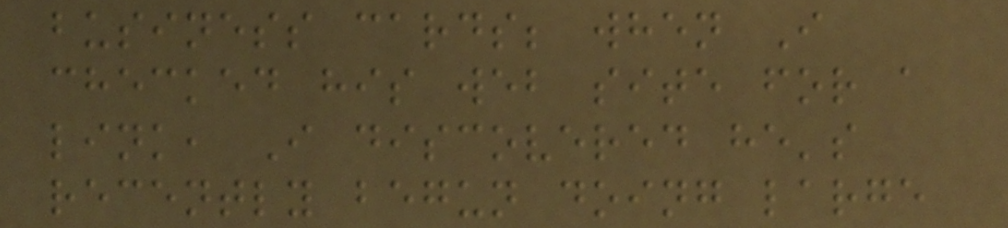business cards; when I
checked his web site for a
link, I discovered he's
recently begun doing large
